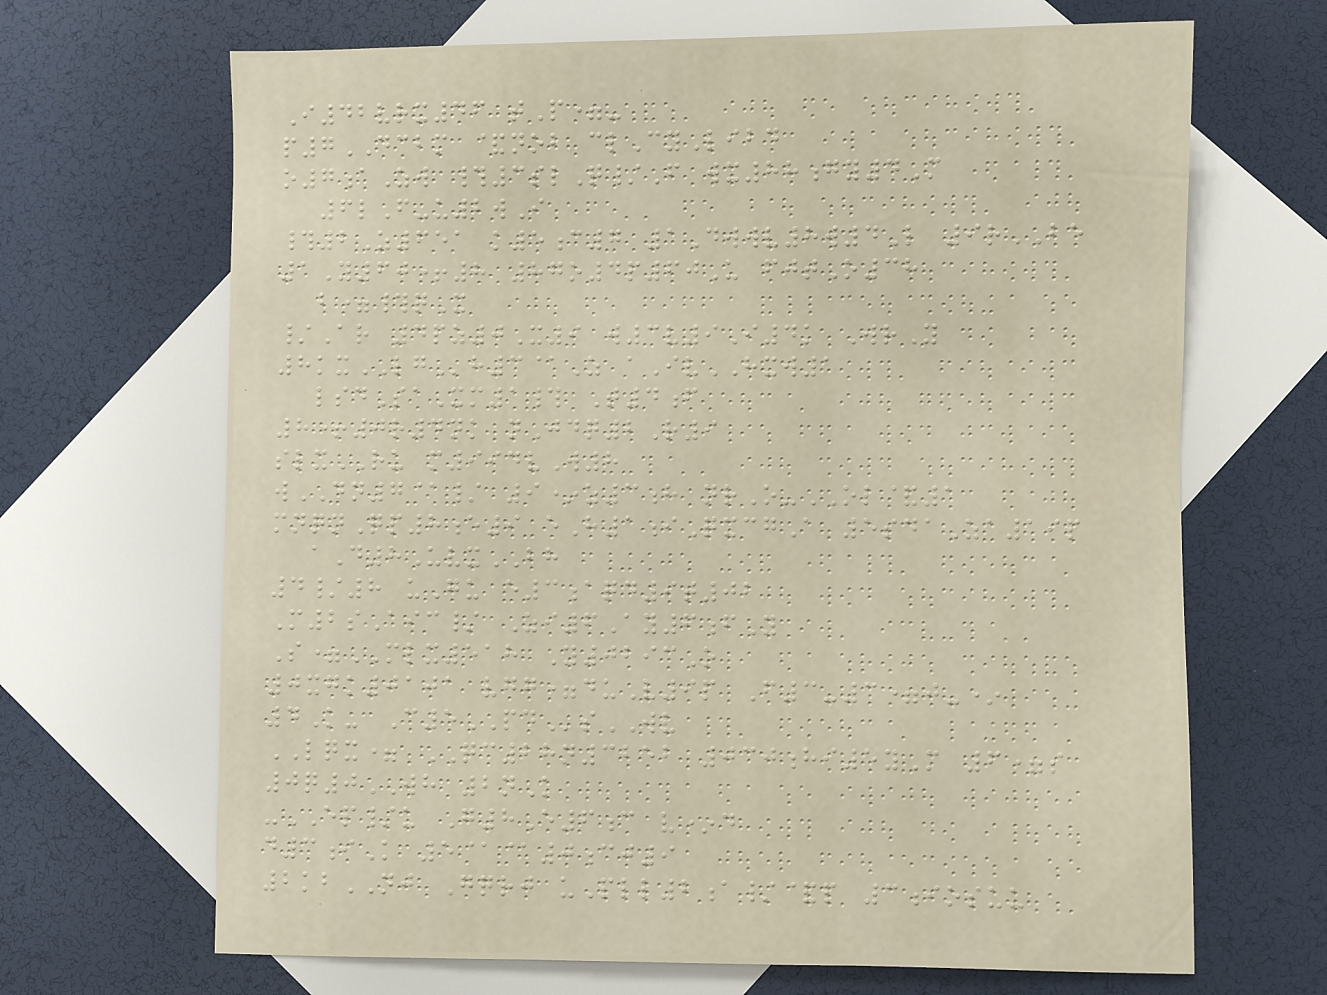I42vrx46 tP=-
p7DCBM &nob clCyLibd
o7aZw #3slQ/F wx88gy4M
6lF-u2wI
#2Z651 k5c7 1Dwwv8w4L 9rBE
1Y60+8 87o4p60U fjtO38
b=#qX
/Ar 4pz0X9 w3v9I4k WrY
8kxLGh3@Z aIvHXW1
lsdSaXm1# T4f
8+0r4nk nJdq2R9
slxRU m994vW8
wDN7@/ 9*z3h nrO-OL&1
mnqnQp8e9 eH1iQxcgA 5sdaZa19p
aD8UvxBH
4/8 uGu e3aqd9t02
M2sAic/ Zi6Ay6fY
S=MLX518 Y0293O
0xgk0101 vgg=duV9p F3-3=j-*
4K- C5PDsWV
LQX= QC28n3252 030hi5yM 6=s
0q0WH 2nK
-EP/u G8E6c v*d
d3iK 5@@0cj9
2kbNJ Gqrj uPll2a/&p 3iosuu
